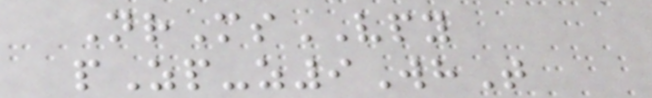NrMsVPY
pZp-z9WhT
